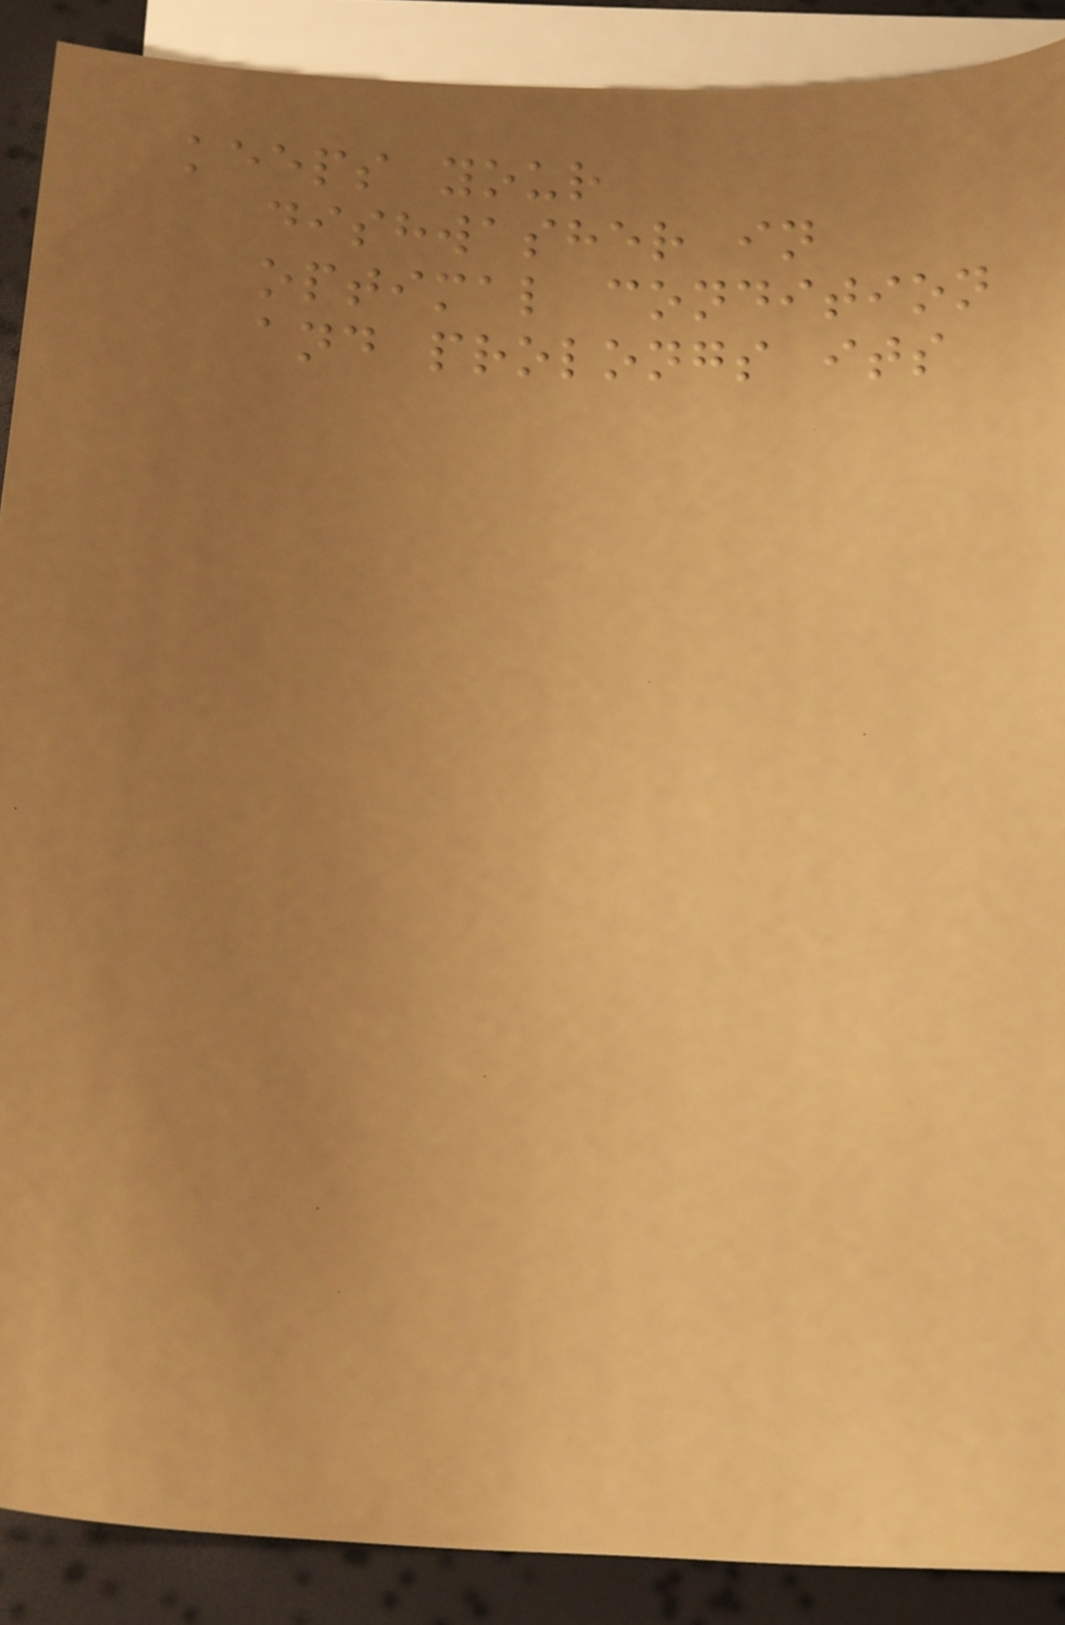keeps your
dishwasher in
optimal condition
and prolongs its
